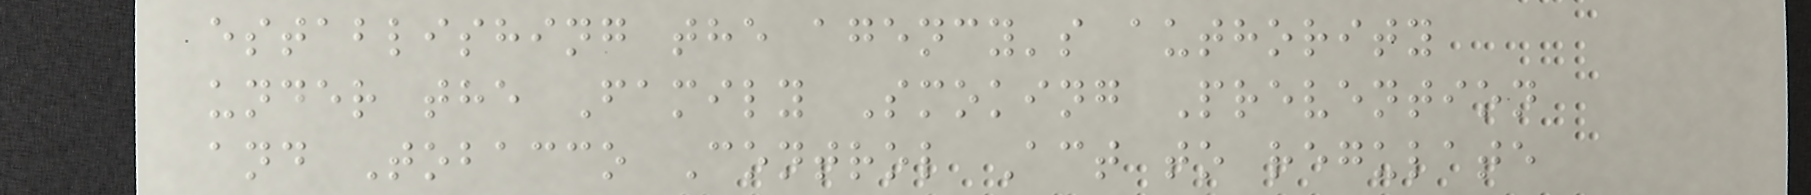establishing the agency's authority
under the Family Smoking Prevention
and Tobacco Control Act to regulate
